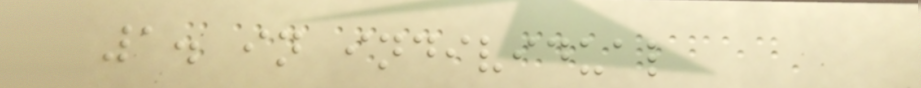1. in individual
